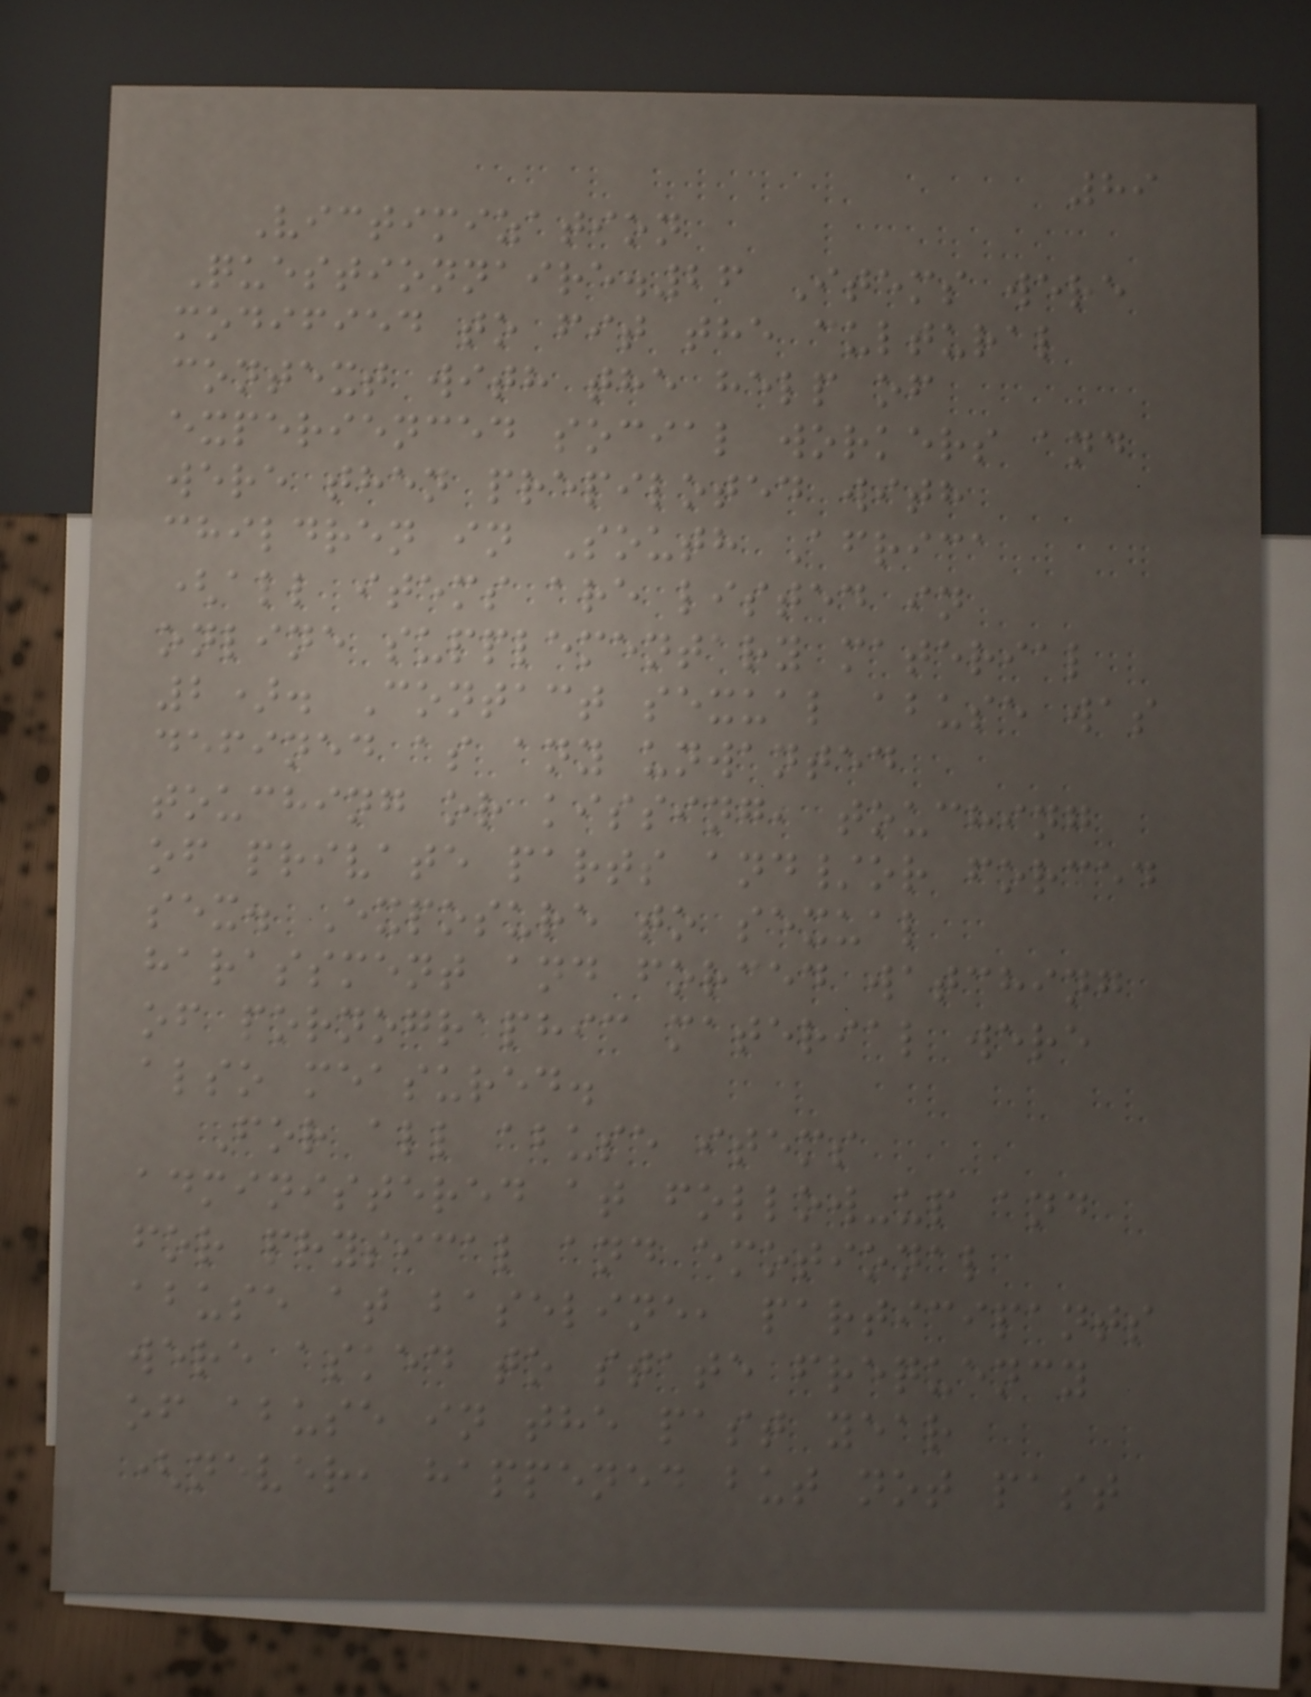89
Victimization
Questionnaire.26 Items were
modified to fit the cultural
context with the help of
experienced social workers and
were then prepiloted with
children in South Africa
(all items are listed in
online supplementary material
2). Contact sexual abuse was
defined as any unwanted
touching or kissing, touching
of private parts and/or forced
sex. Exposure to sexual
harassment and forced watching
of pornographic material were
also measured.
For all abuse items
administered at follow-up and
for physical and emotional
abuse at baseline, participants
were asked to state frequency
of abuse in the past year
(never, happened but not past
